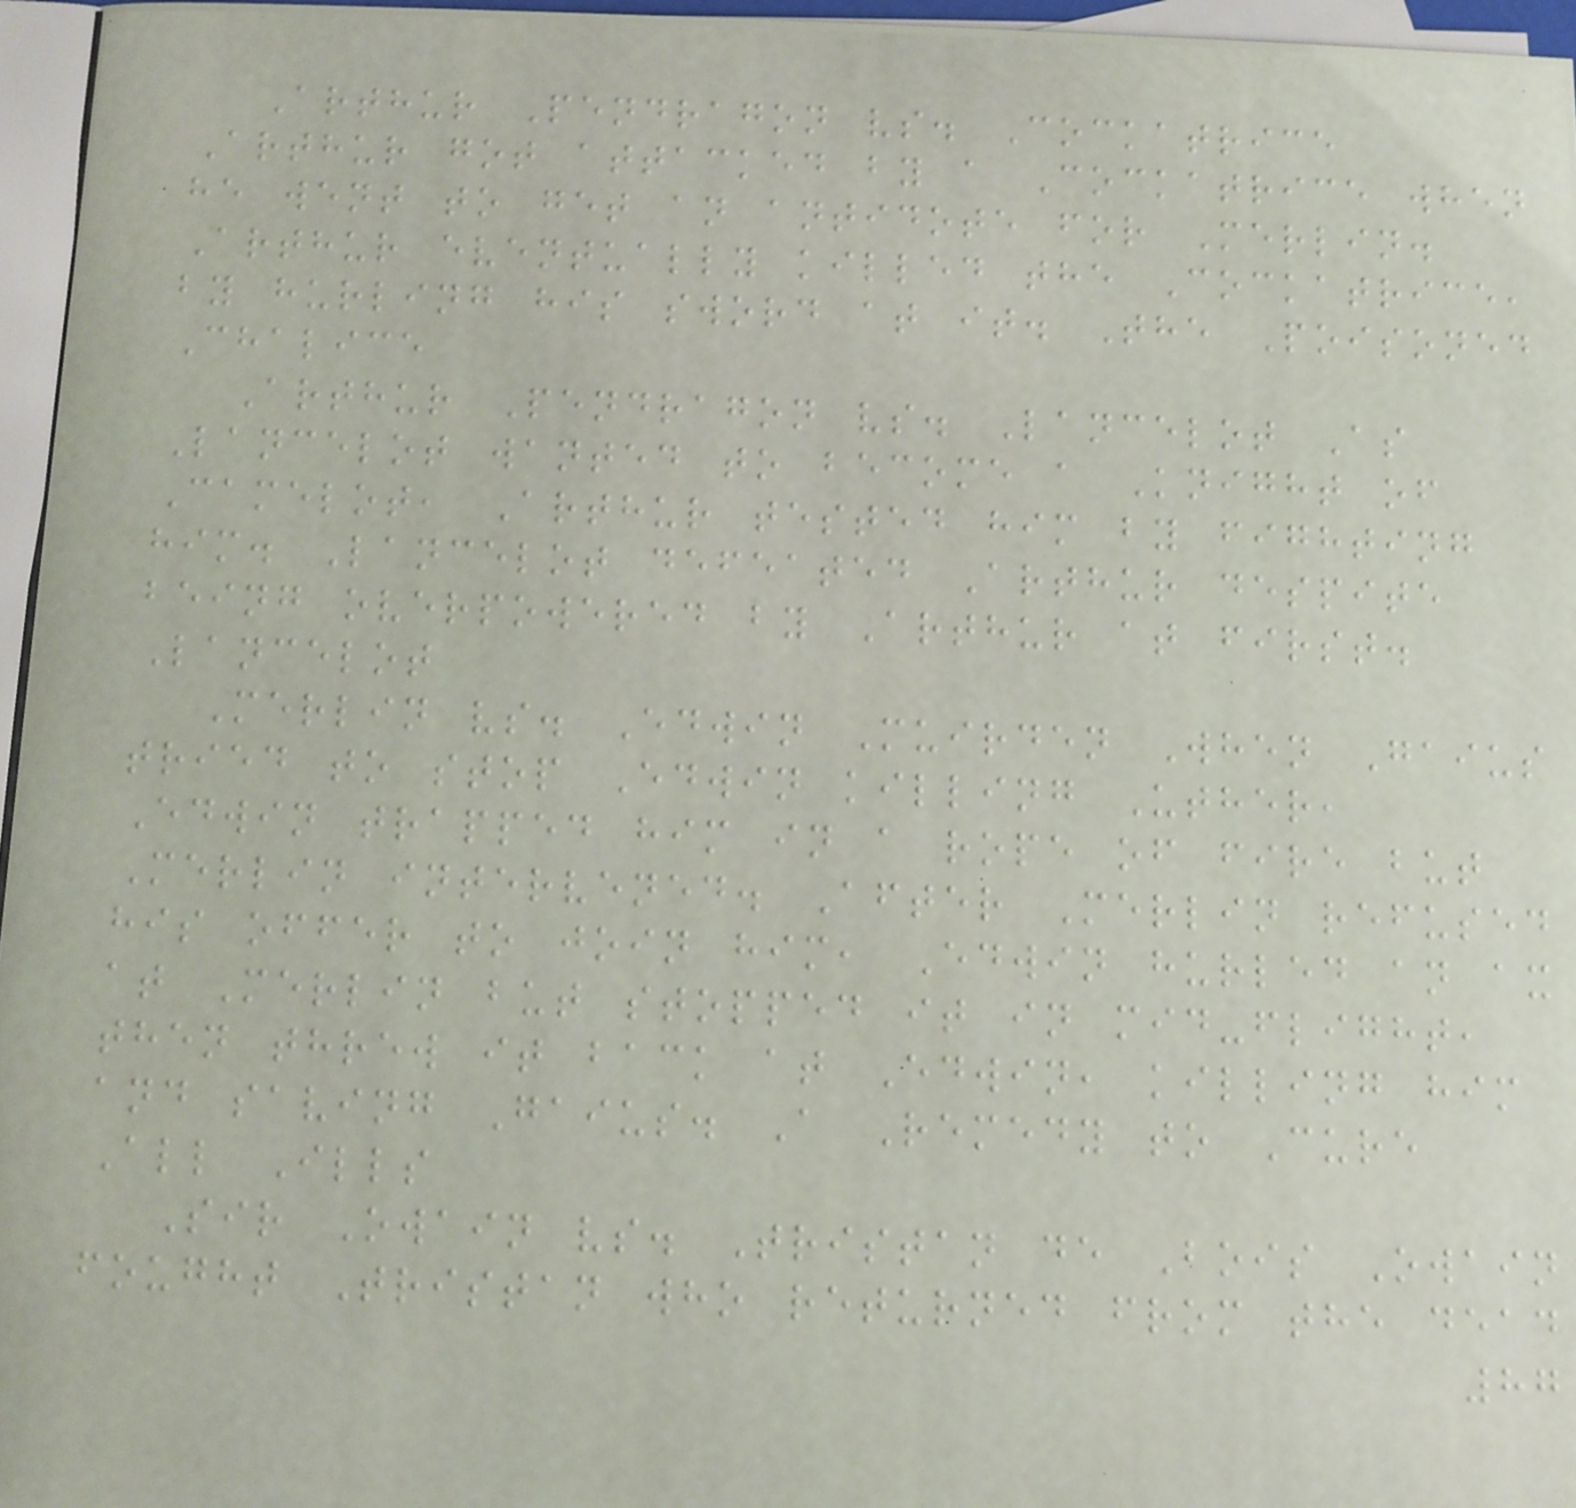Arthur Pendragon vs. Cockatrice
Arthur got attacked by a Cockatrice when
he went to get an antidote for Merlin.
Arthur eventually killed the Cockatrice,
by hurling his sword at it. The Poisoned
Chalice
Arthur Pendragon vs. Lancelot As
Lancelot wanted to become a Knight of
Camelot, Arthur tested him by fighting
him. Lancelot defeated Arthur despite
being overpowered by Arthur at first.
Lancelot
Merlin vs. Edwin Muirden When Gaius
tried to stop Edwin killing Uther,
Edwin trapped him in a rope of fire but
Merlin intervened. After Merlin refused
his offer to join him, Edwin hurled an ax
at Merlin but stopped it in mid-flight,
then threw it back at Edwin, killing him
and saving Gaius. A Remedy to Cure
All Ills
Sir Owain vs. Tristan de Bois Owain
fought Tristan who returned from the dead
87
